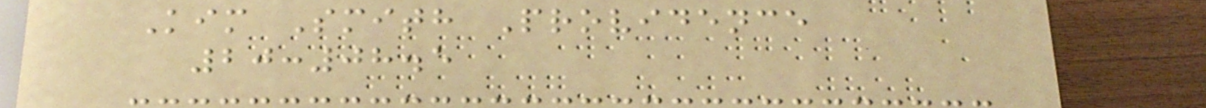Kim Smith Providence
20:08.5
